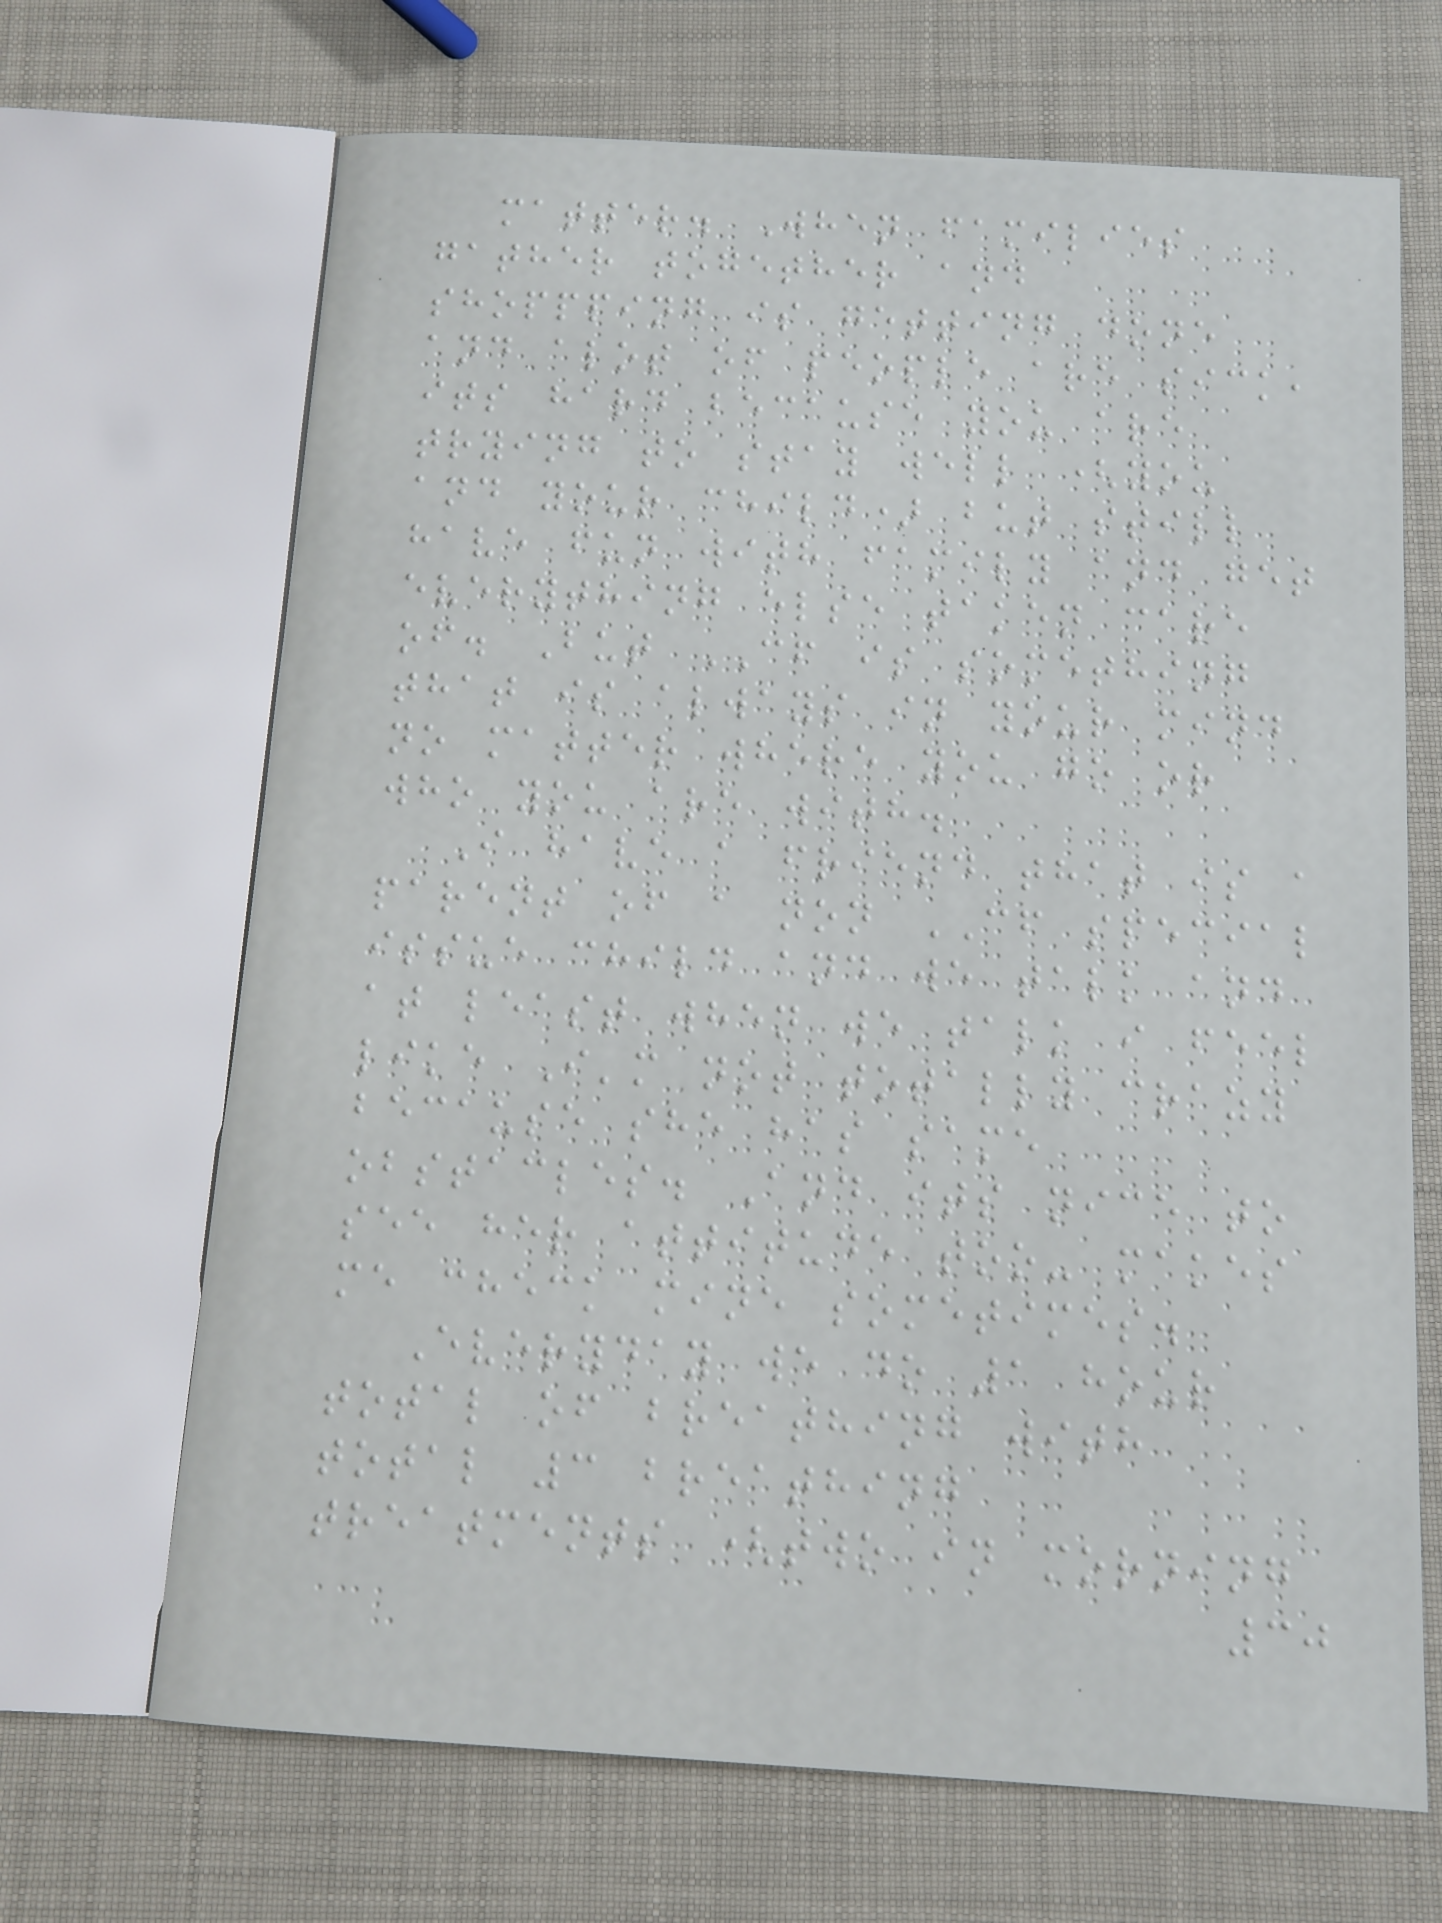matter. When families
gather together and
shoppping is getting done
and alot of people are sick,
its hard because you are
trying to stay well (you
and your child) but still
have fun with family and get
everything else taken care
of. But CF is something
that is always in your mind
no matter where you go or
who you are with.
I have a friend that is a
parent of a non CF special
issue child and we talk and
at least when we talk i feel
like I'm not totally crazy
because she has same
obstacles. And its nice to
see her attitude too- makes
me check mine sometimes.
Everyday we do 1 hour
total of breathing with
total 3 breathing
treatments (two in morning
30
